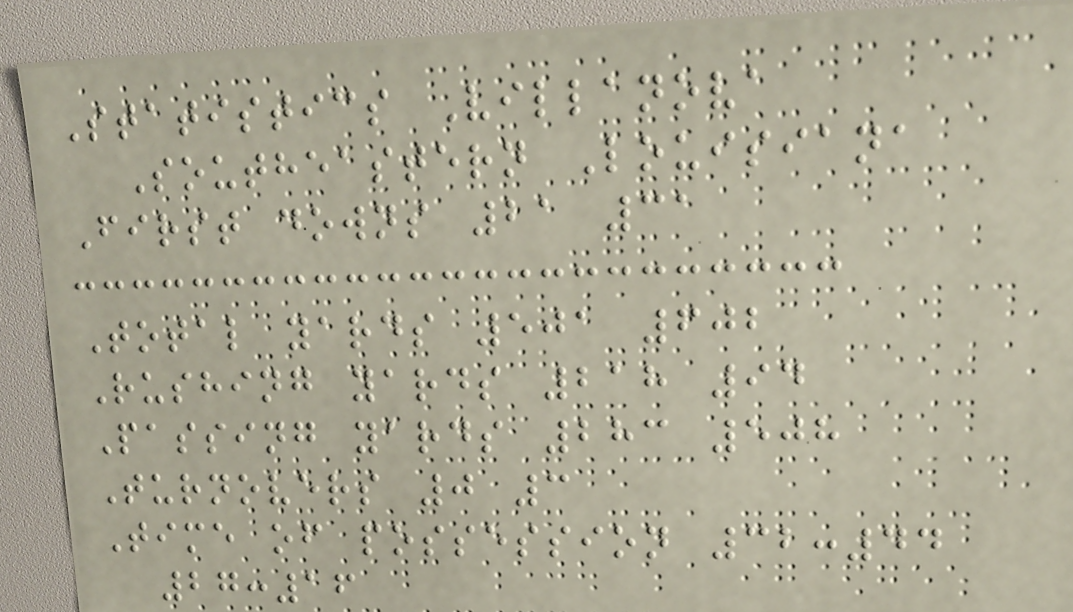Statistics Villanova
Southeastern Louisiana
First downs 21 31
Total yards 501 602
Rushing yards 218 94
Passing yards 283 508
Turnovers 0 3
Time of possession 32:44
27:16
